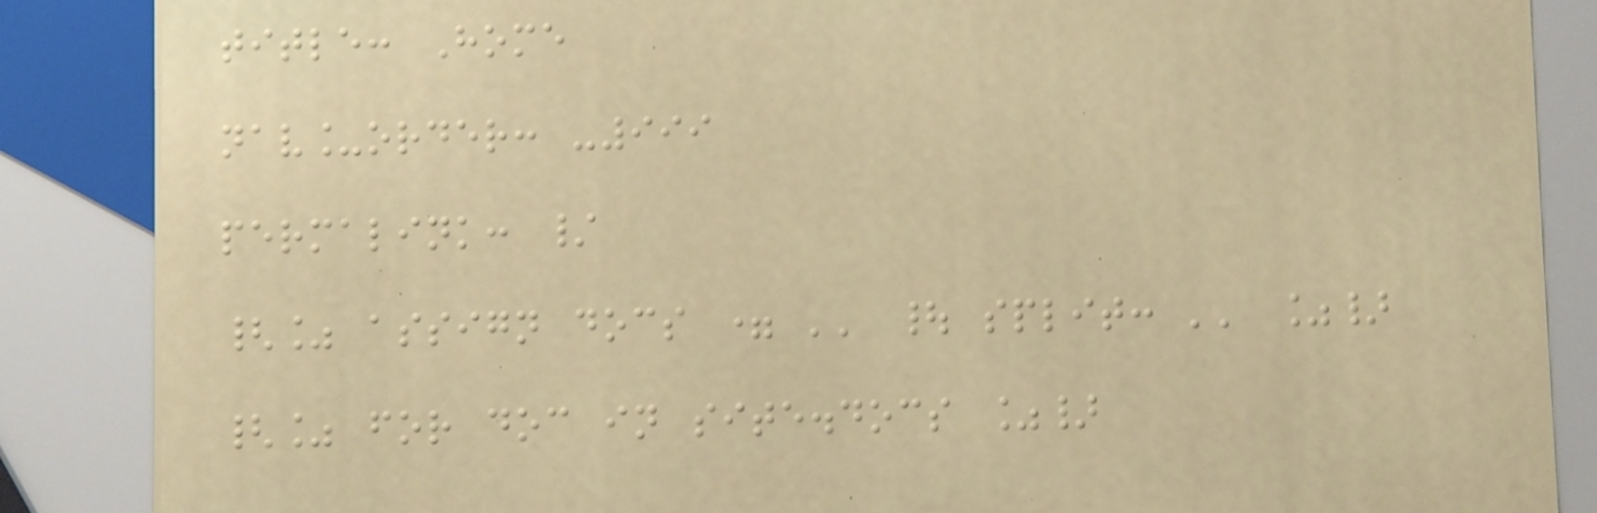title: Home
nav_order: -999
permalink: /
{% assign docs = '' | split: '' %}
{% for doc in site.docs %}
